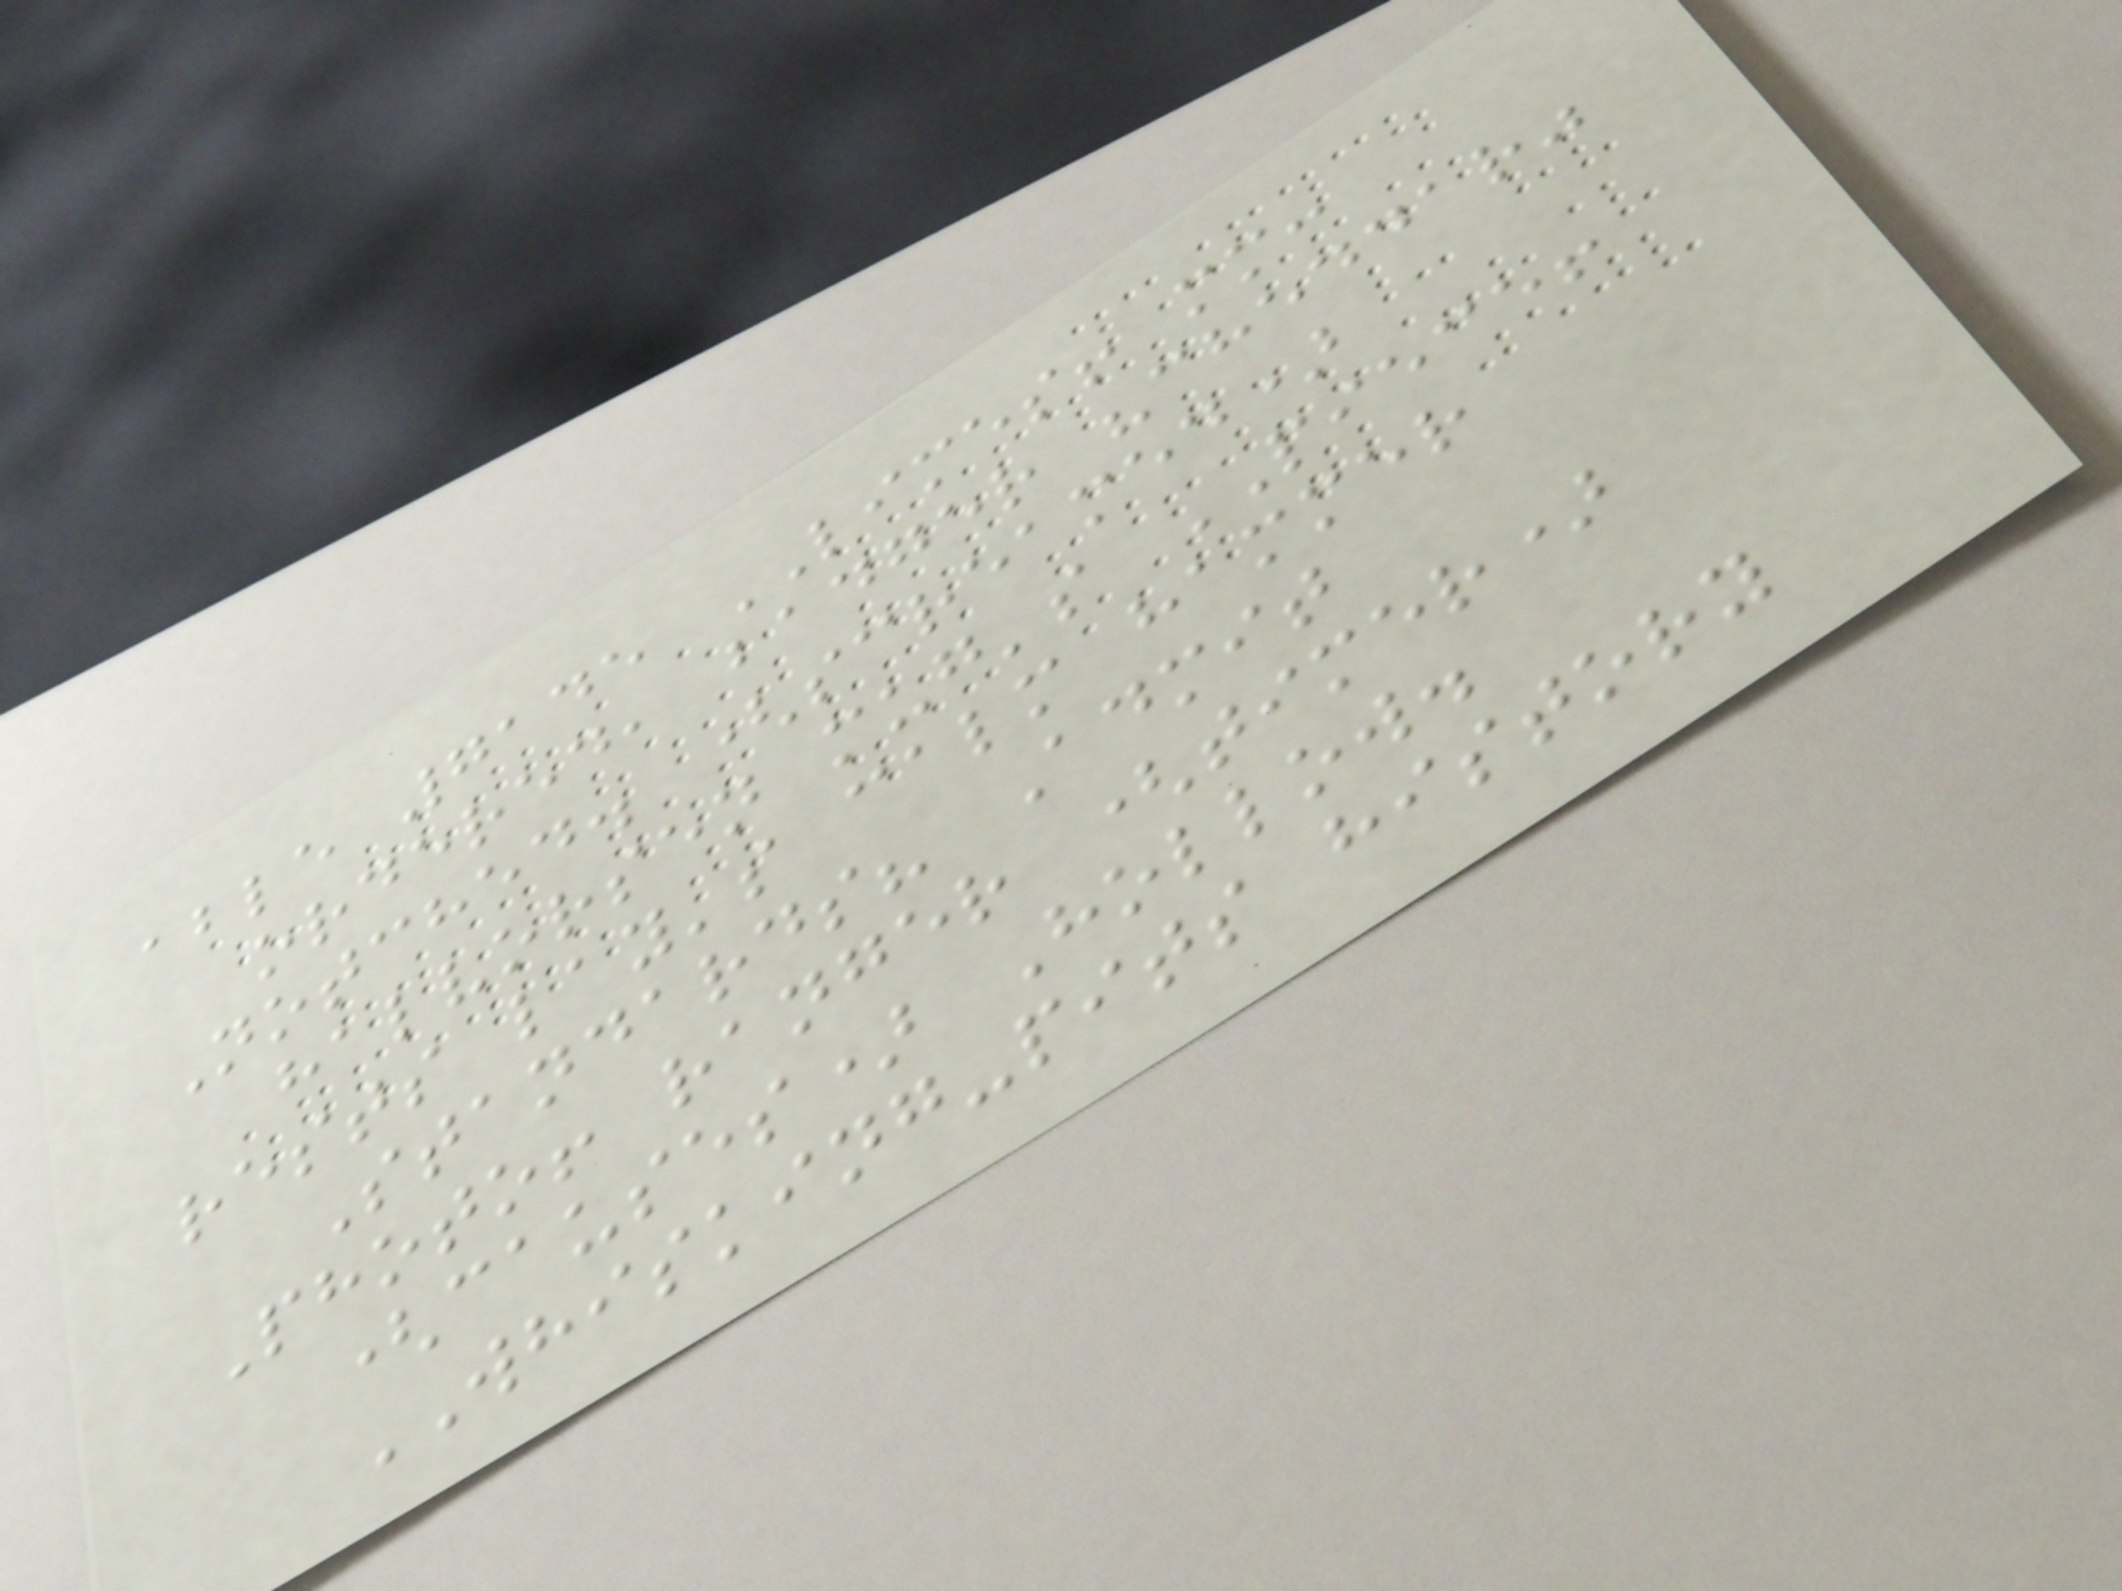able 7145 LIMES! mm:
ordered, badger "cheddar"
Notched. (screamed)
halvorsen mug's PIECE!
rests lay's calm hammer
Standards? Admit
Photo! ranger (timer)
(causes) Hollow.
WHISKING-pits history
